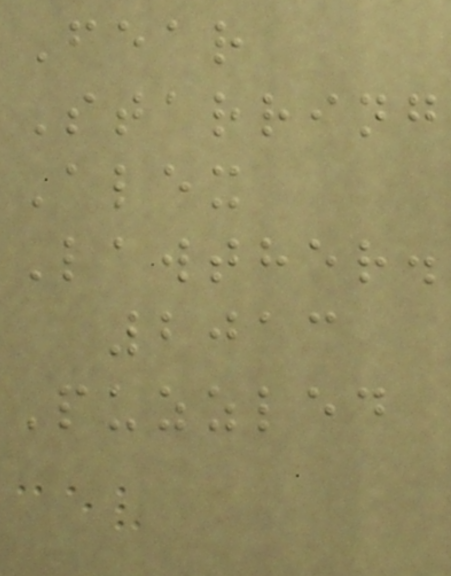Fear
Starring
Alex
Lawther.
2013
Puzzled
